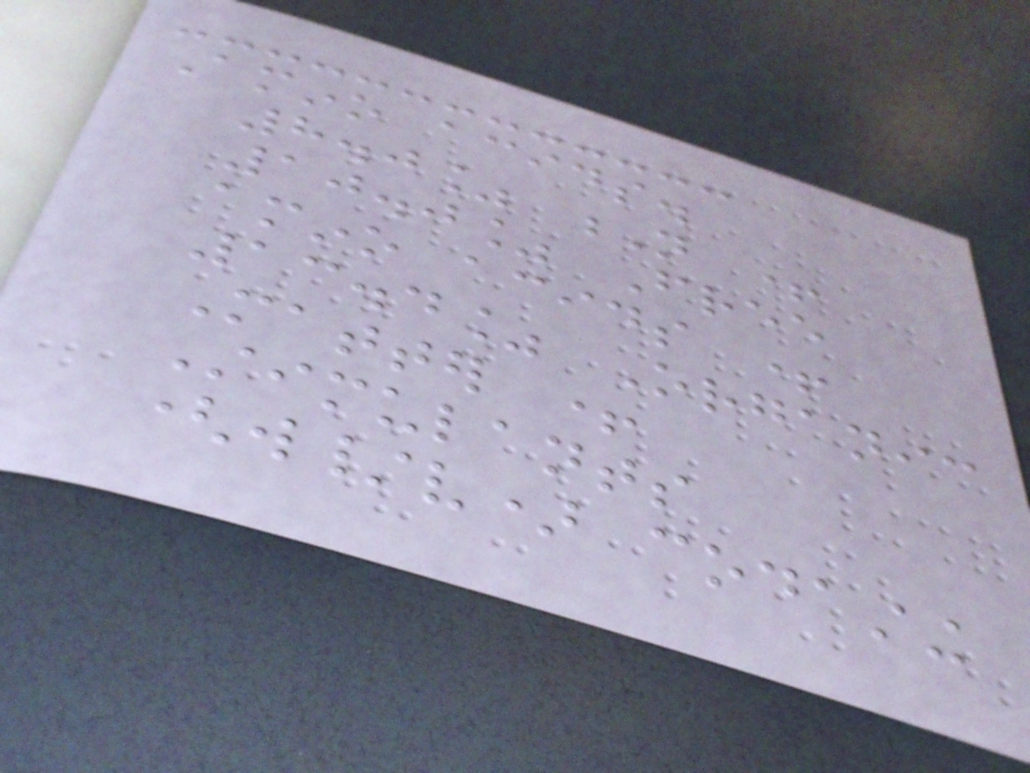Amino acids.
8.0% N +
10.0% Free
amino acids +
13.4% Organic
Matter +
Stimulants
(w/v) codasting
